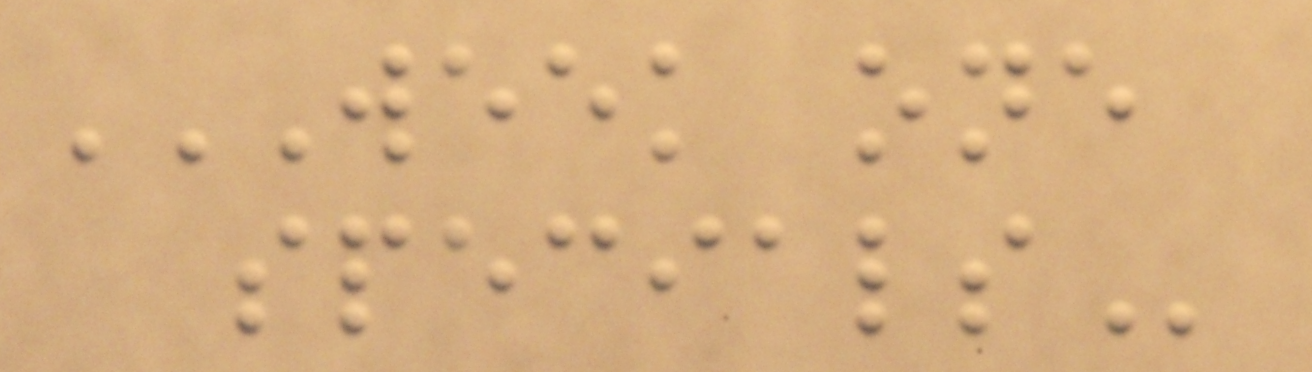WEEK ONE
SPECIALS
